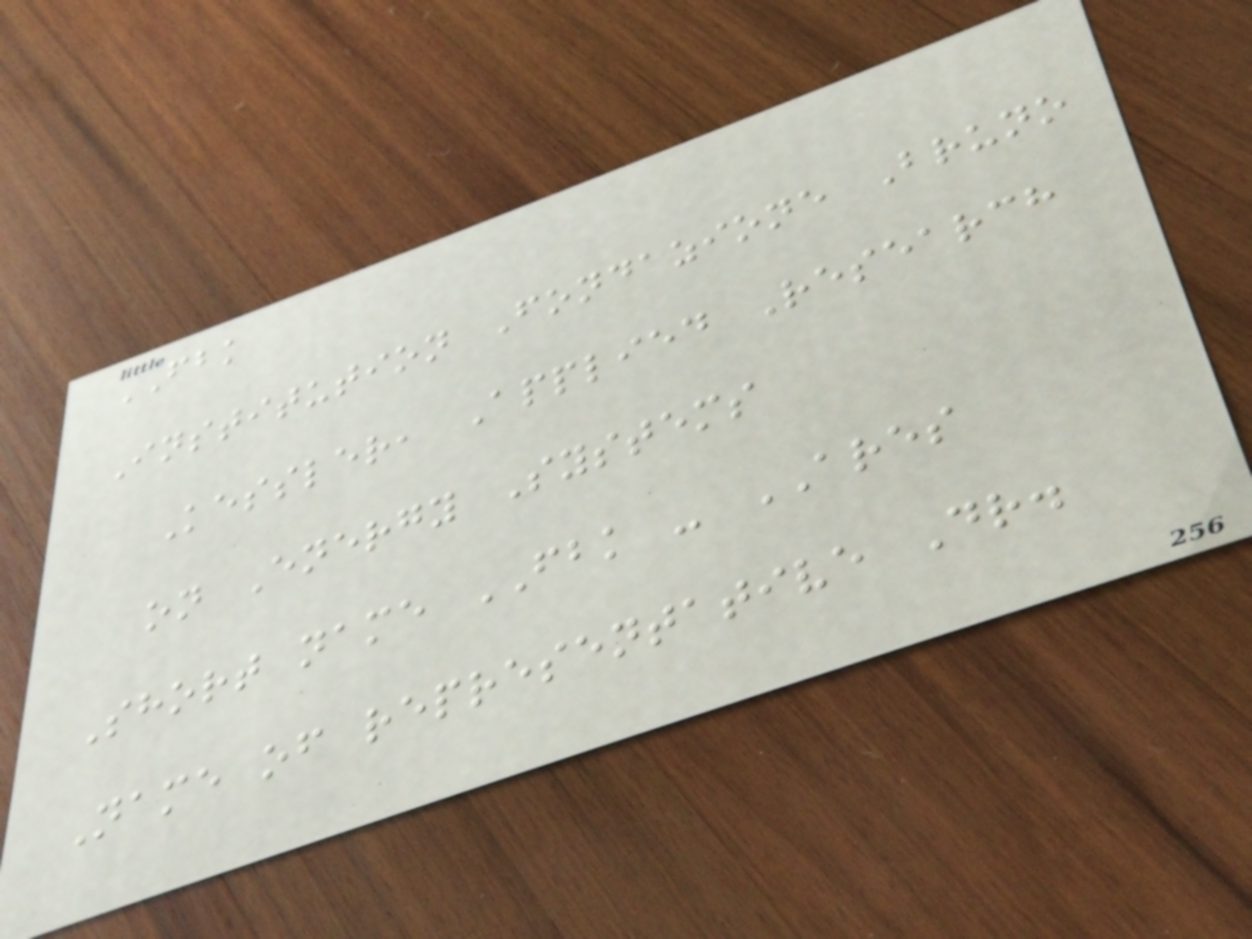FBK
Institution Fondazione Bruno
Kessler, Applied Research
on Energy Systems
Short name FBK - ARES
Name of representative Dr.
